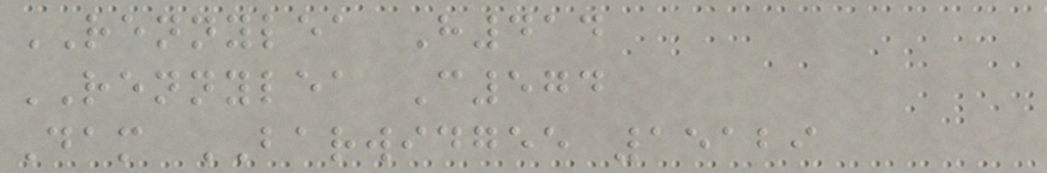RENNYLEA H414
RENNYLEA C574
Dam BARWIDGEE 15129
